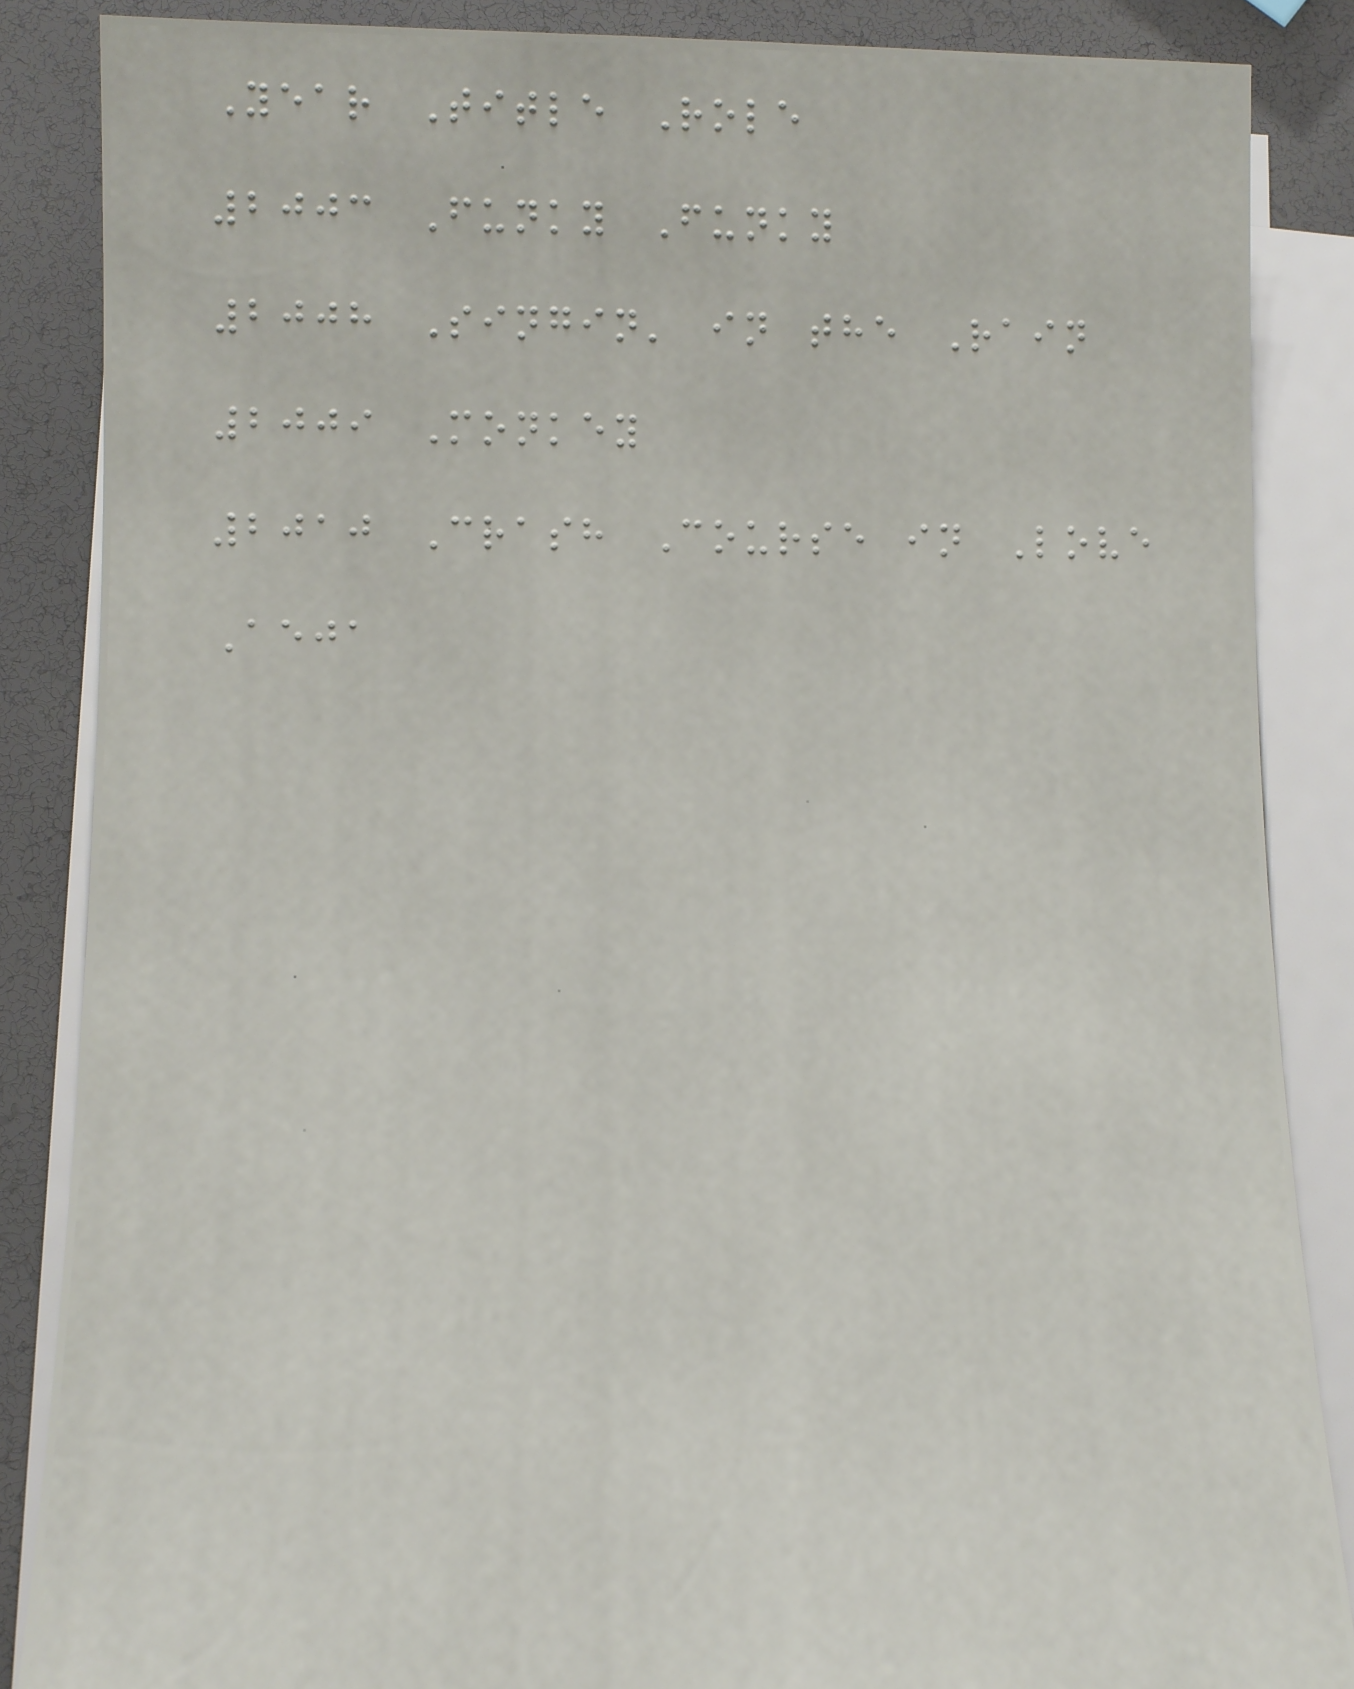Year Title Role
2003 Funky Funky
2008 Singin' in the Rain
2009 Monkey
2010 Crash Course in Love
Aeja
